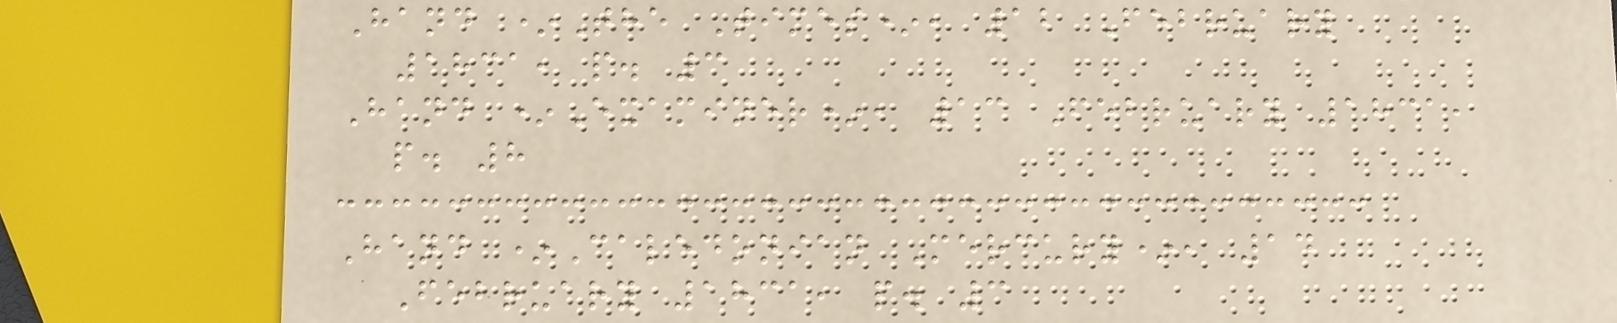Hand *The Times*, 12 February
1831, p. 3
Hand *Examiner*, 13 February 1831,
p. 8
Hand *Caledonian Mercury*, 14
February 1831, p. 3
